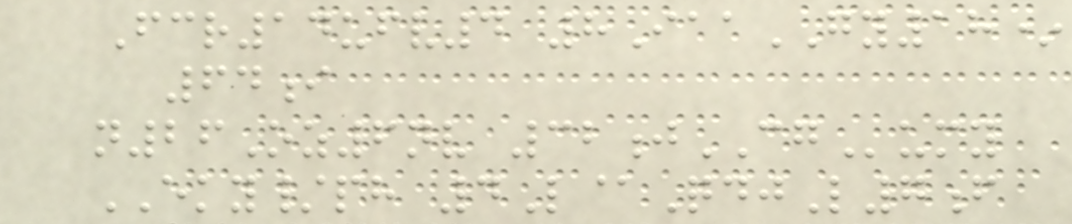Fcr14ufv4 8IaaGY18*
64i
n26Oz6nv 32jCGumy
EKY/ph 4L@QdjL7f
